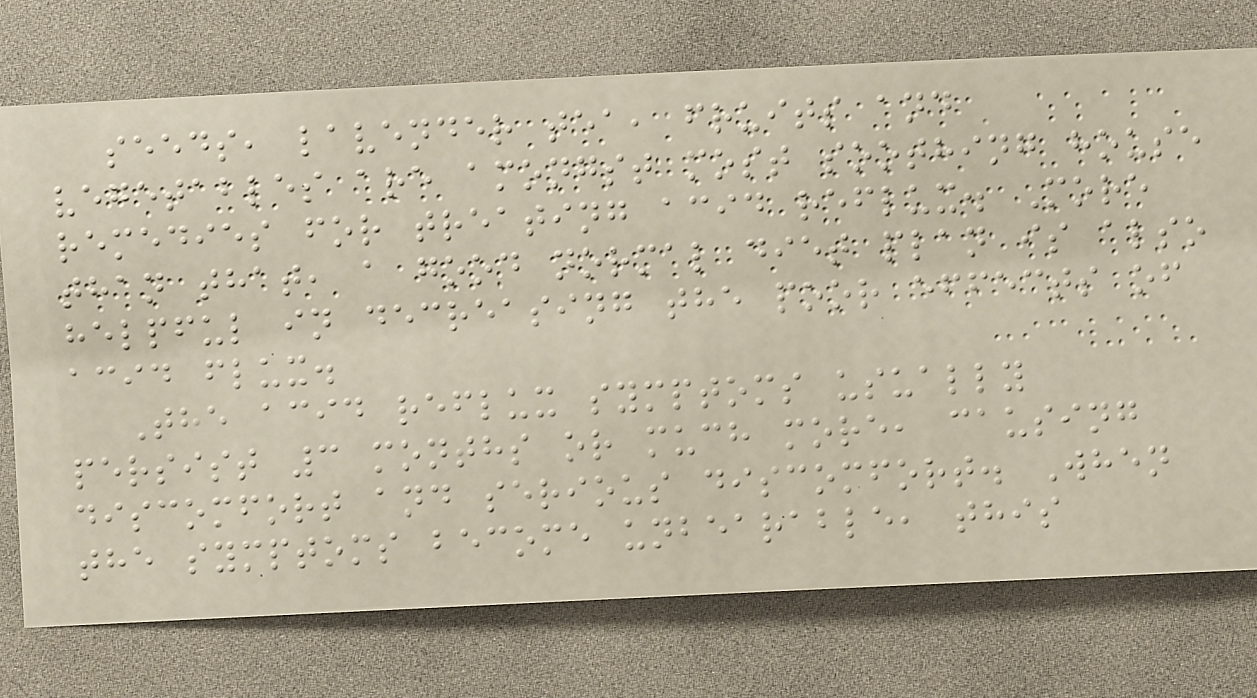seeds, lavender tea, fruits and
vegetables are amongst most soothing house
remedies for treating acid reflux. More
than that, a good normal diet plan is also
helpful in decreasing the poor effects of
acid flux.
The acid reflux symptoms usually
persist 3 months or much more, causing
discomfort and serious discomfort. When
the symptoms become unbearable, this
